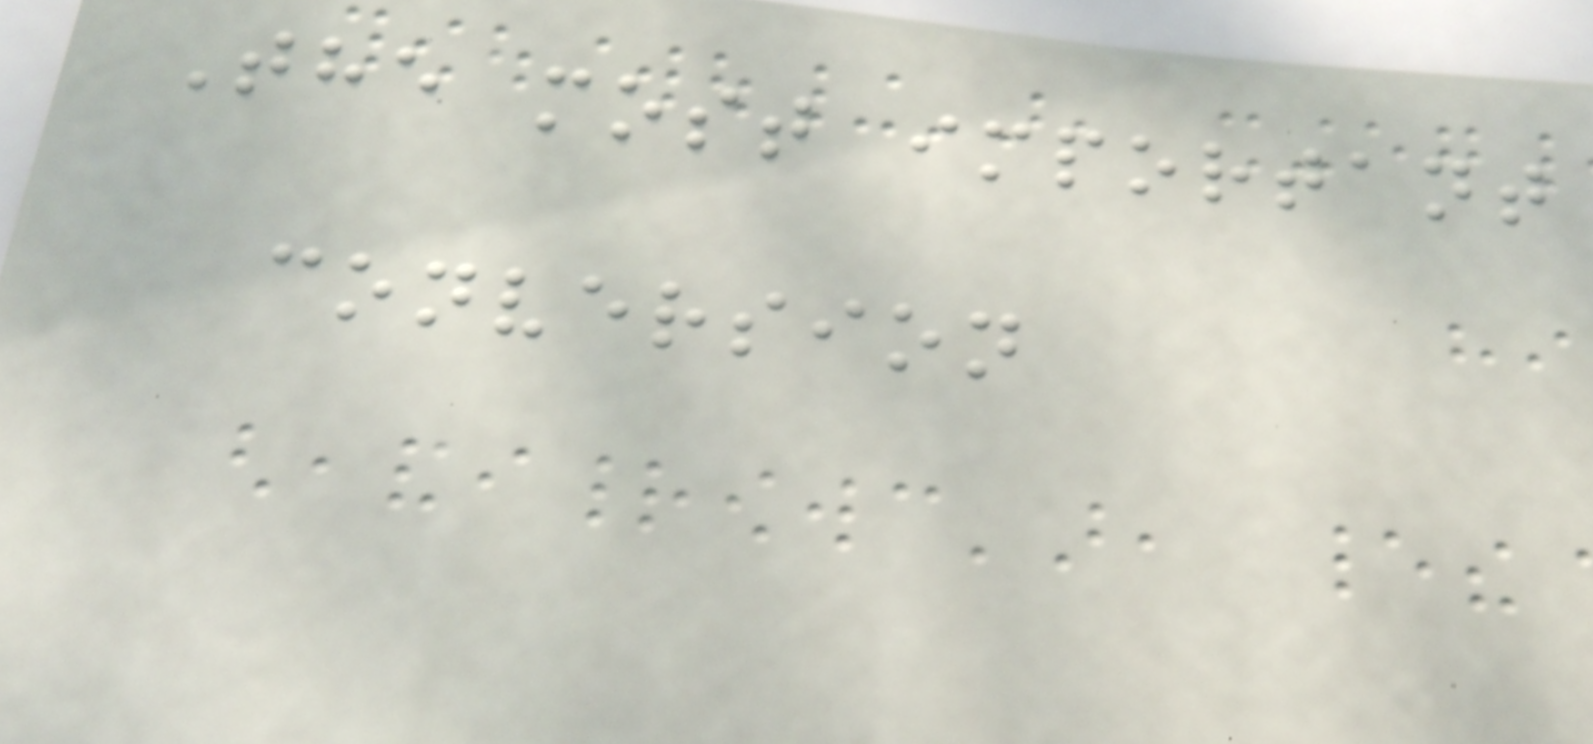The most important
conversion
